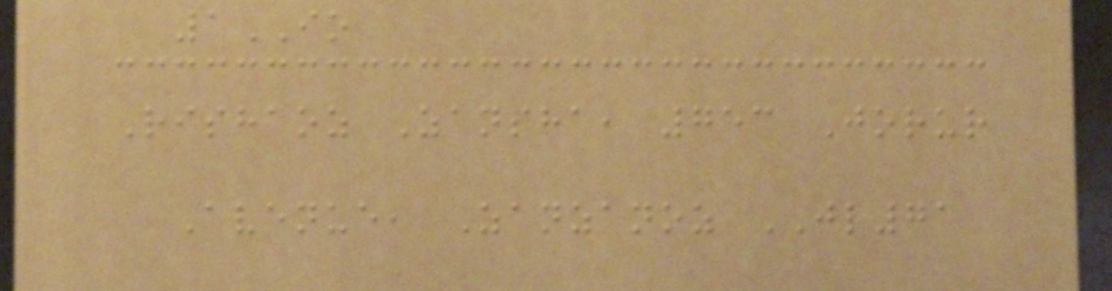1IO
Rishaoz Zansha, 753 Jorur
Avenue, Zanzanoz JL71
